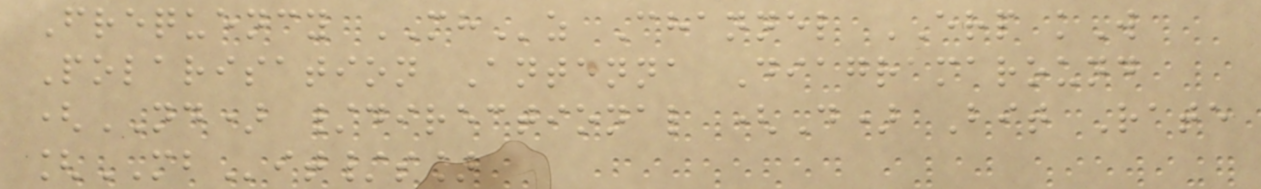Frequency MHz Channel ERP kW
Polarisation Antenna Diagramaround
(ND) /directional (D) Bit Rate
[MBit/s]
